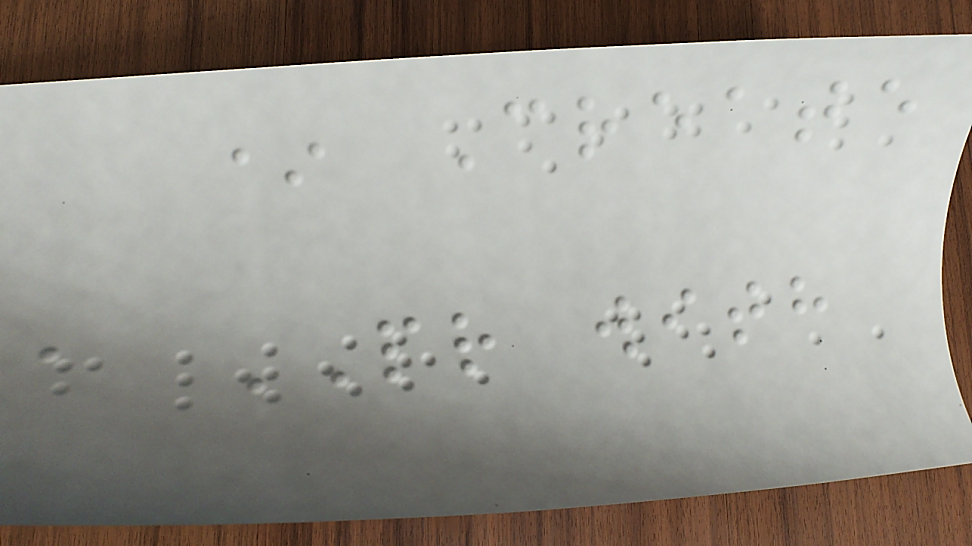* Create
a PR with
